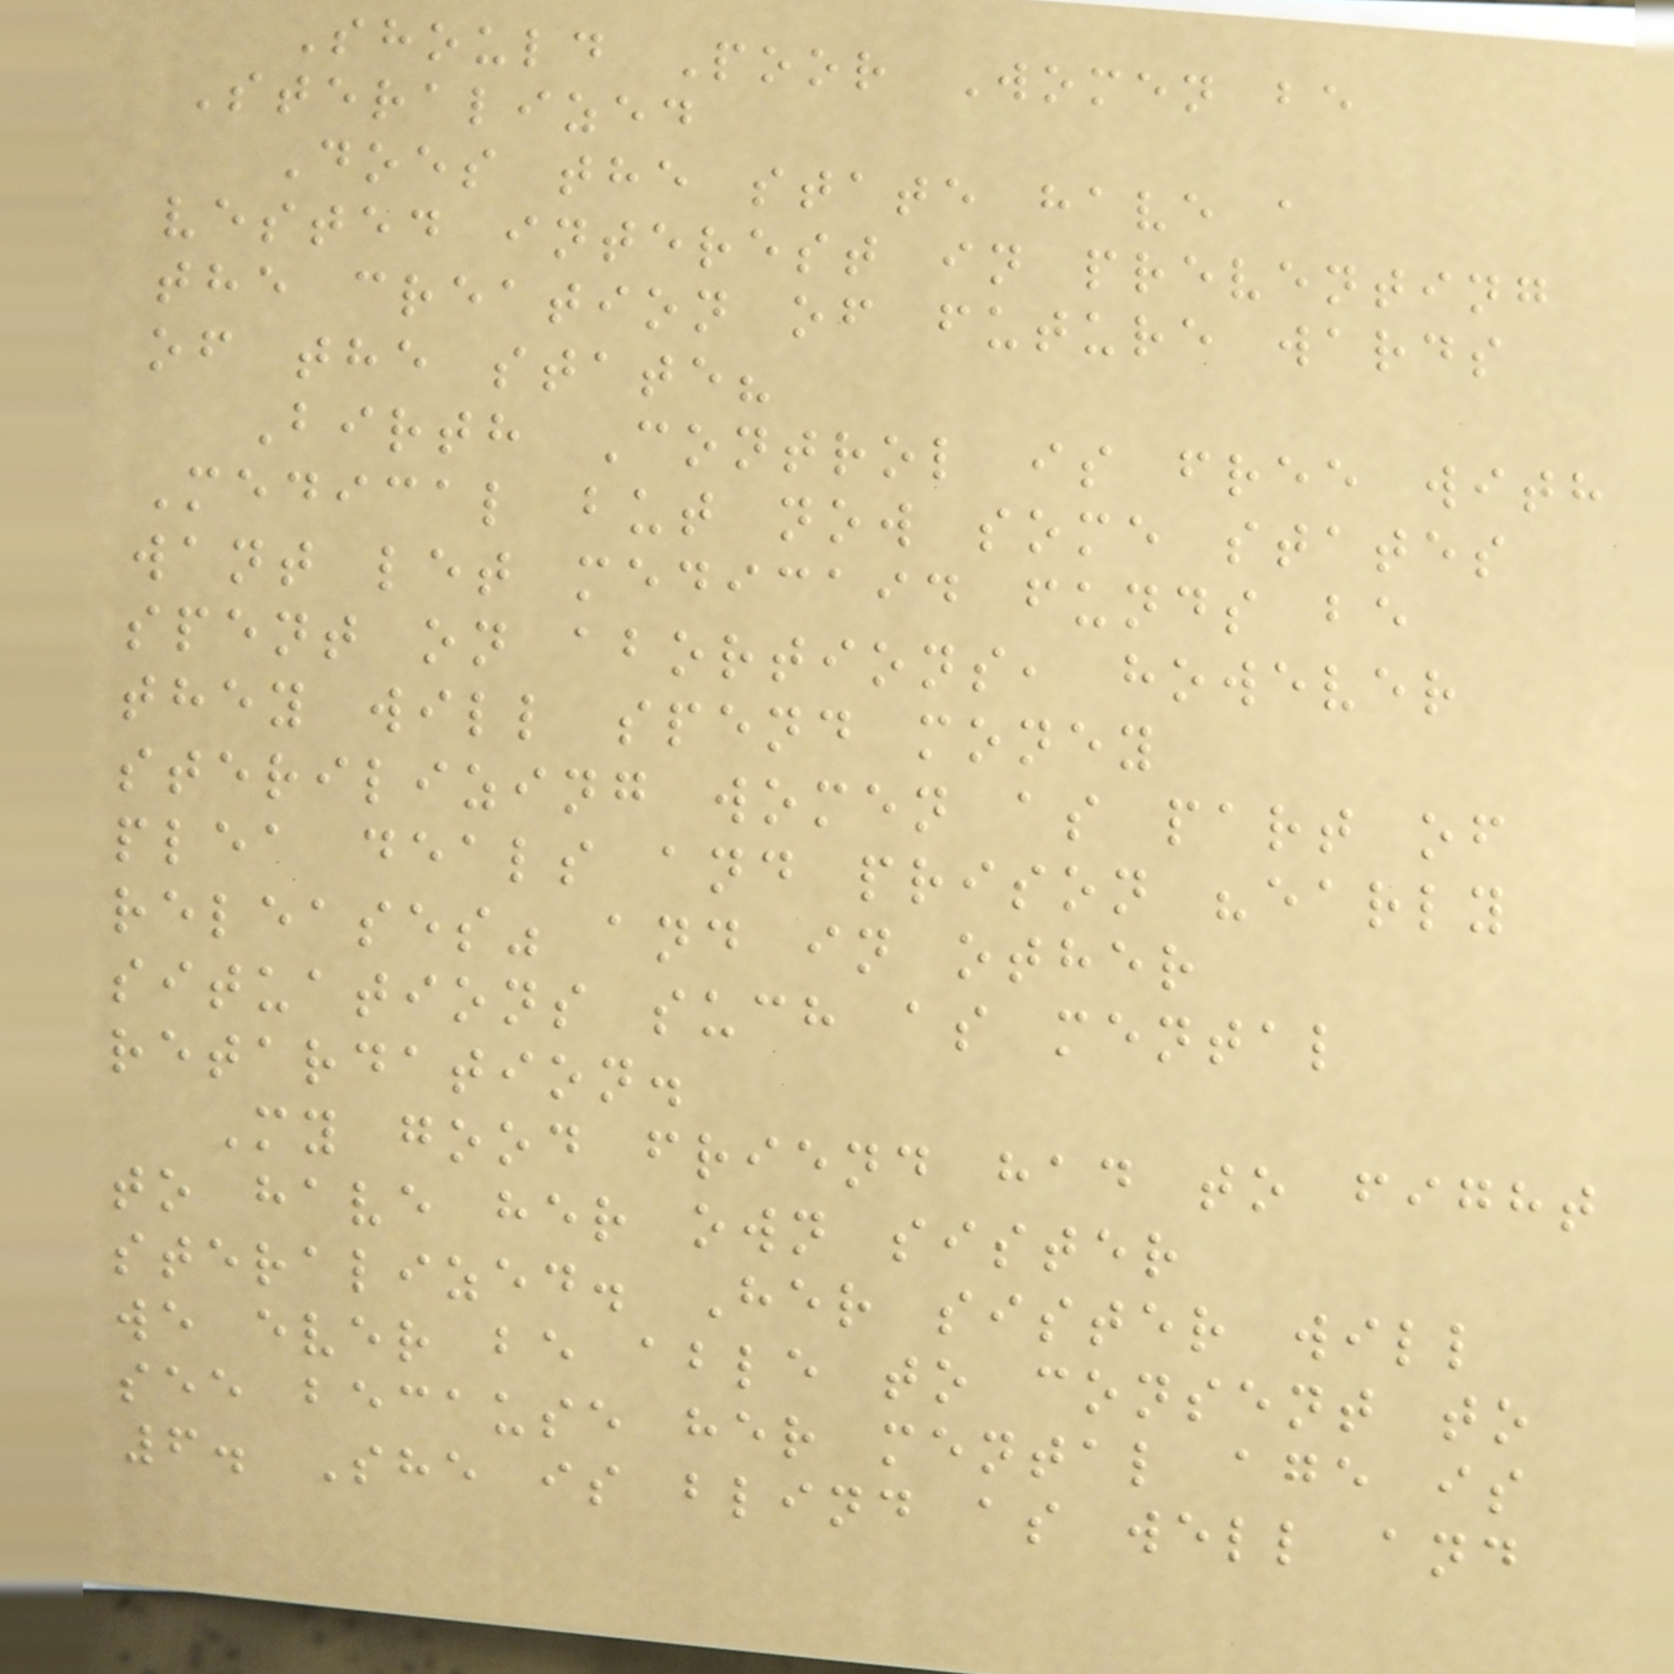Should Poor Women be
Steralized
Does the state have a
vested interest in preventing
the creation of future wards
of the state?
Birth Control is free with
Medical but now some states
want let medicaid funds be
spent on abortions, however
they will spend money
sterilizing women as part of
plea deals and prison "early
releases" and in other
situations such as mental
retardation.
My good friend had to fight
to have her own sister
steralized. Her sister will
we ever be able to consent to
see because her mental age is
6. She is blind as well and
